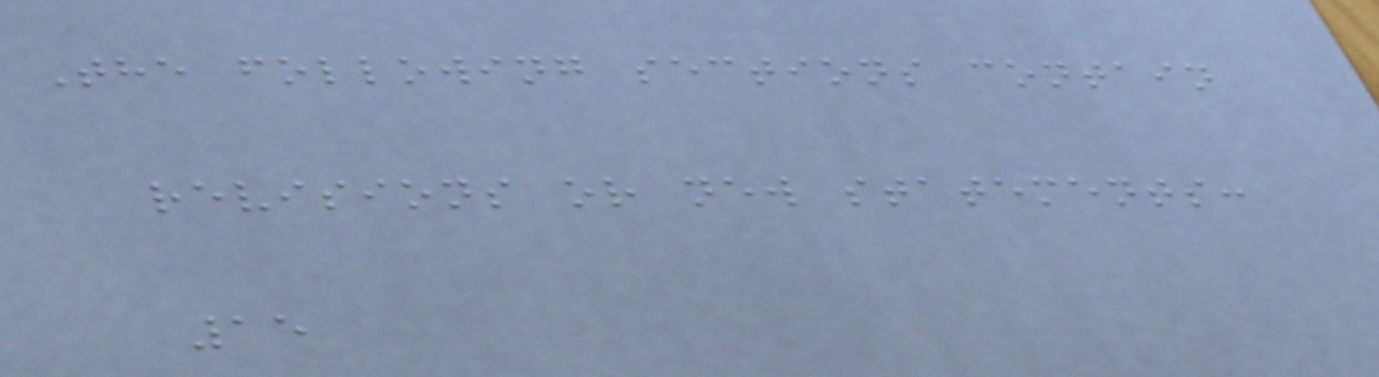The following sections contain
revisions or new statements:
15
